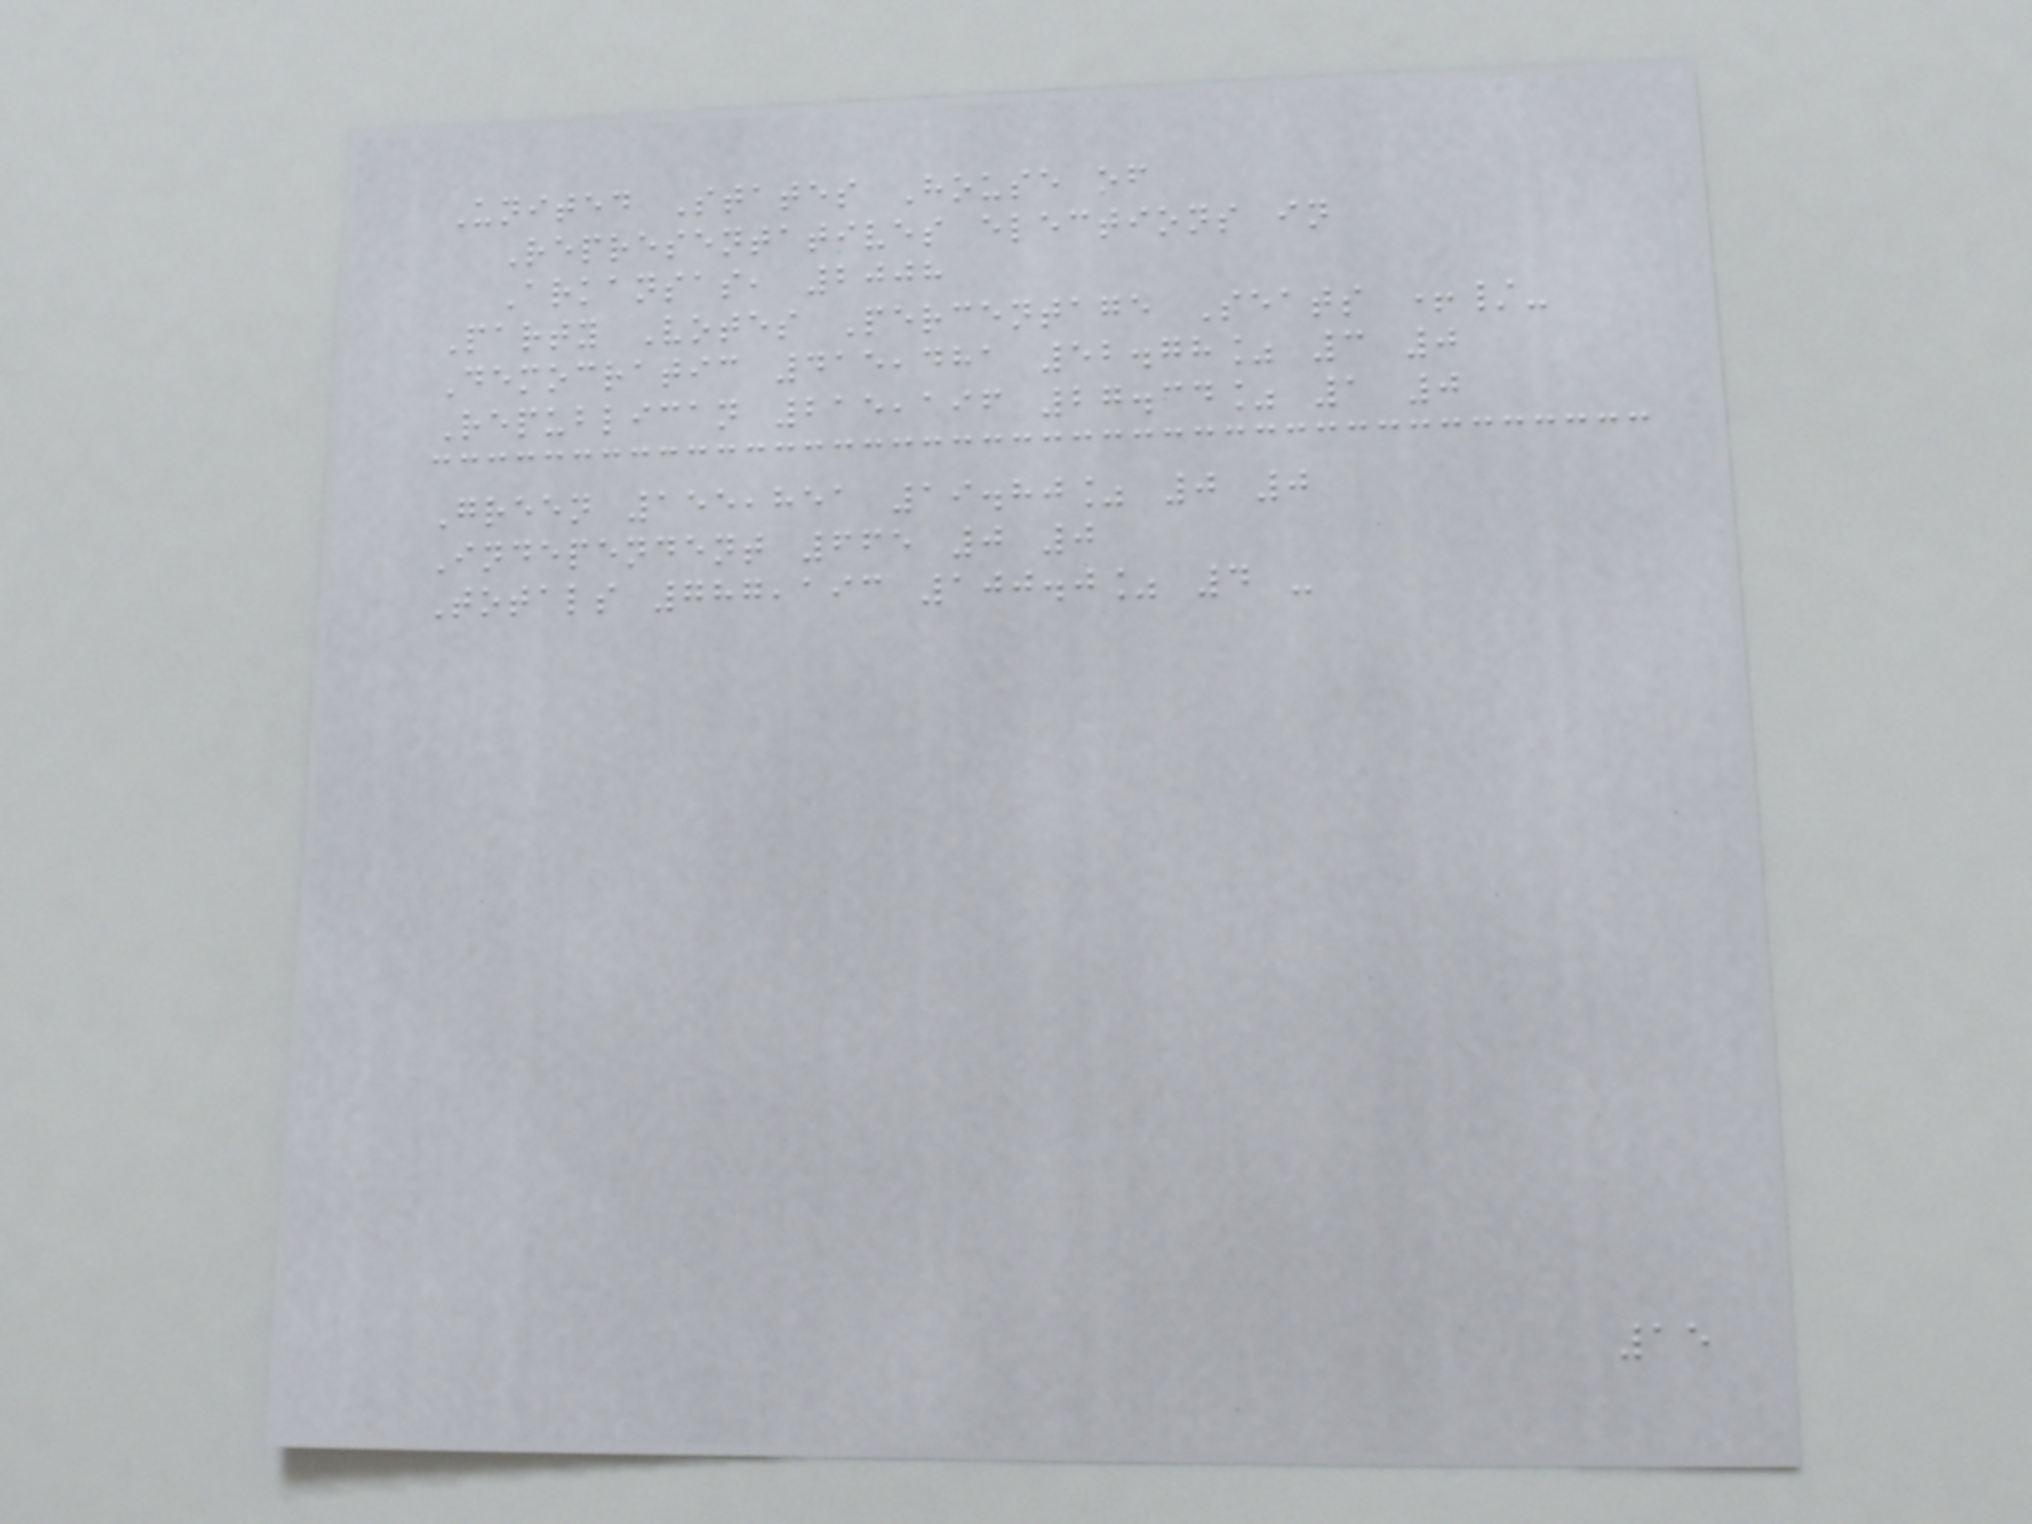United States House of
Representatives elections in
Arkansas, 2008
Party Votes Percentage Seats +/-
Democratic 415,481 52.78% 3 0
Republican 215,196 27.34% 1 0
Green 155,851 19.80% 0 0
Independent 665 0 0
Totals 787,193 100.0% 4 -
15
